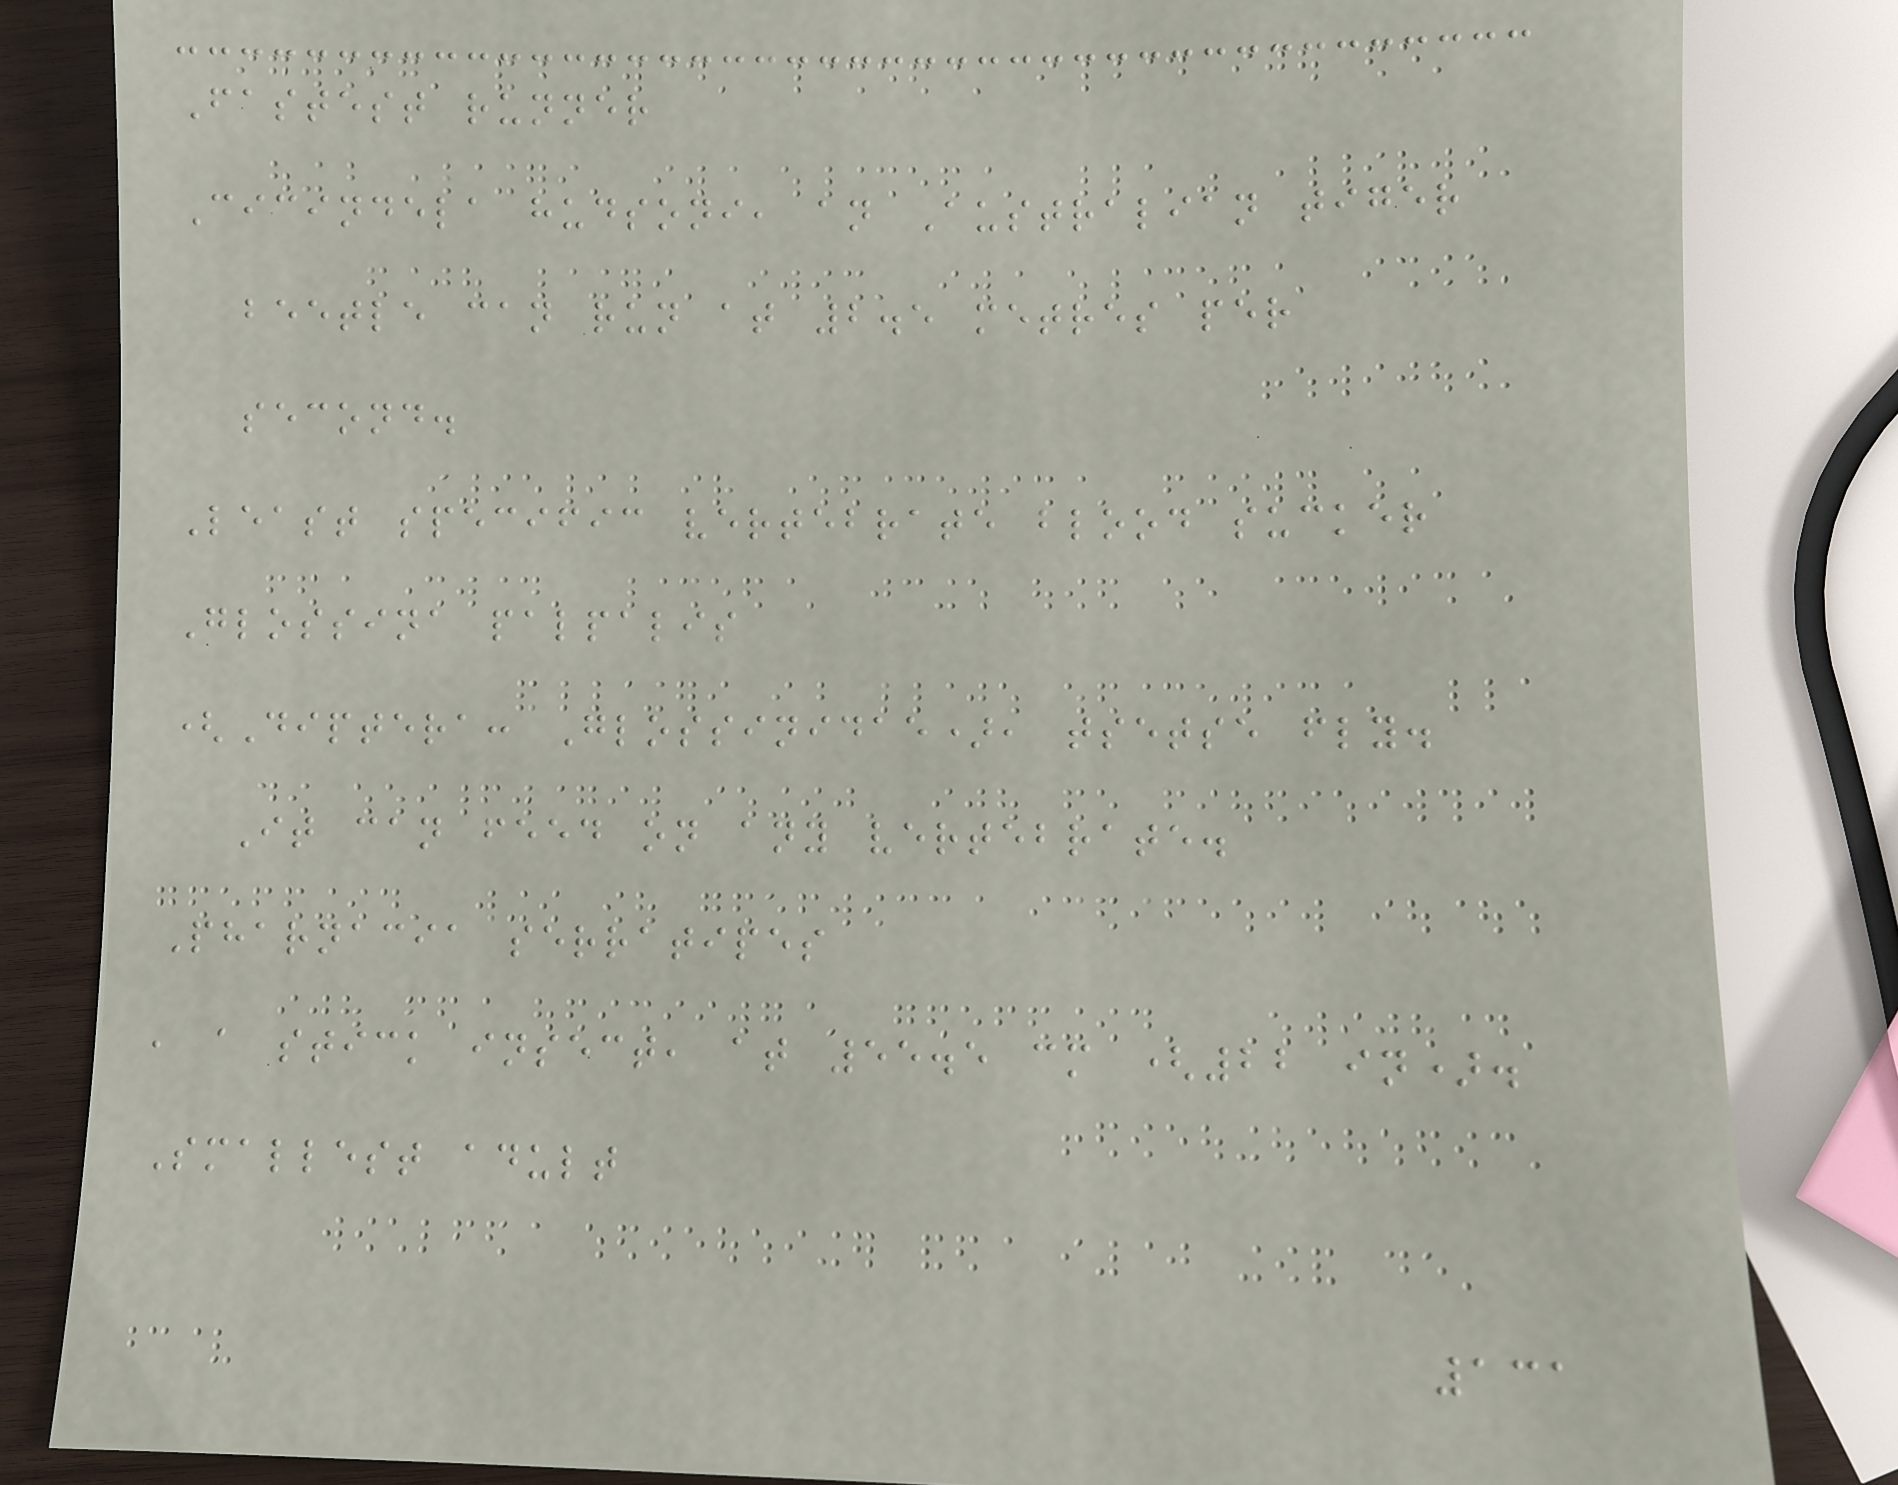Fastest runner
Cicindela hudsoni, an Australian tiger
beetle can run at 2.5 metres per
second.
Least specific vertebrate blood sucker
Glossina palpalis
(Diptera: Glossinidae), tsetse fly.
It can feed on any vertebrate.
Pharnacia serratipes
, a stick insect, at 55.5 cm (22 in).
Smallest adult
131
